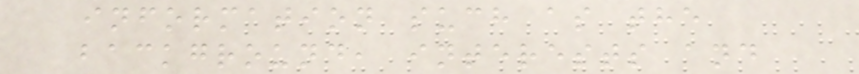information such as the
background, interests and
